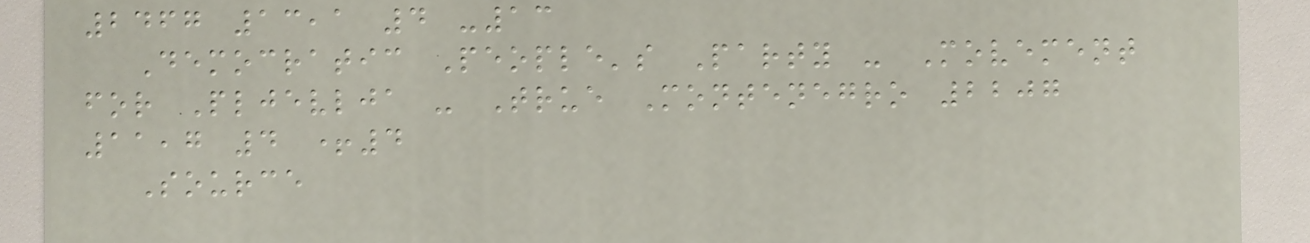2467 13,1 4 -13
Democratic People's Party - Movement
for Pljevlja - True Montenegro 2207
11,7 4 +4
Source
